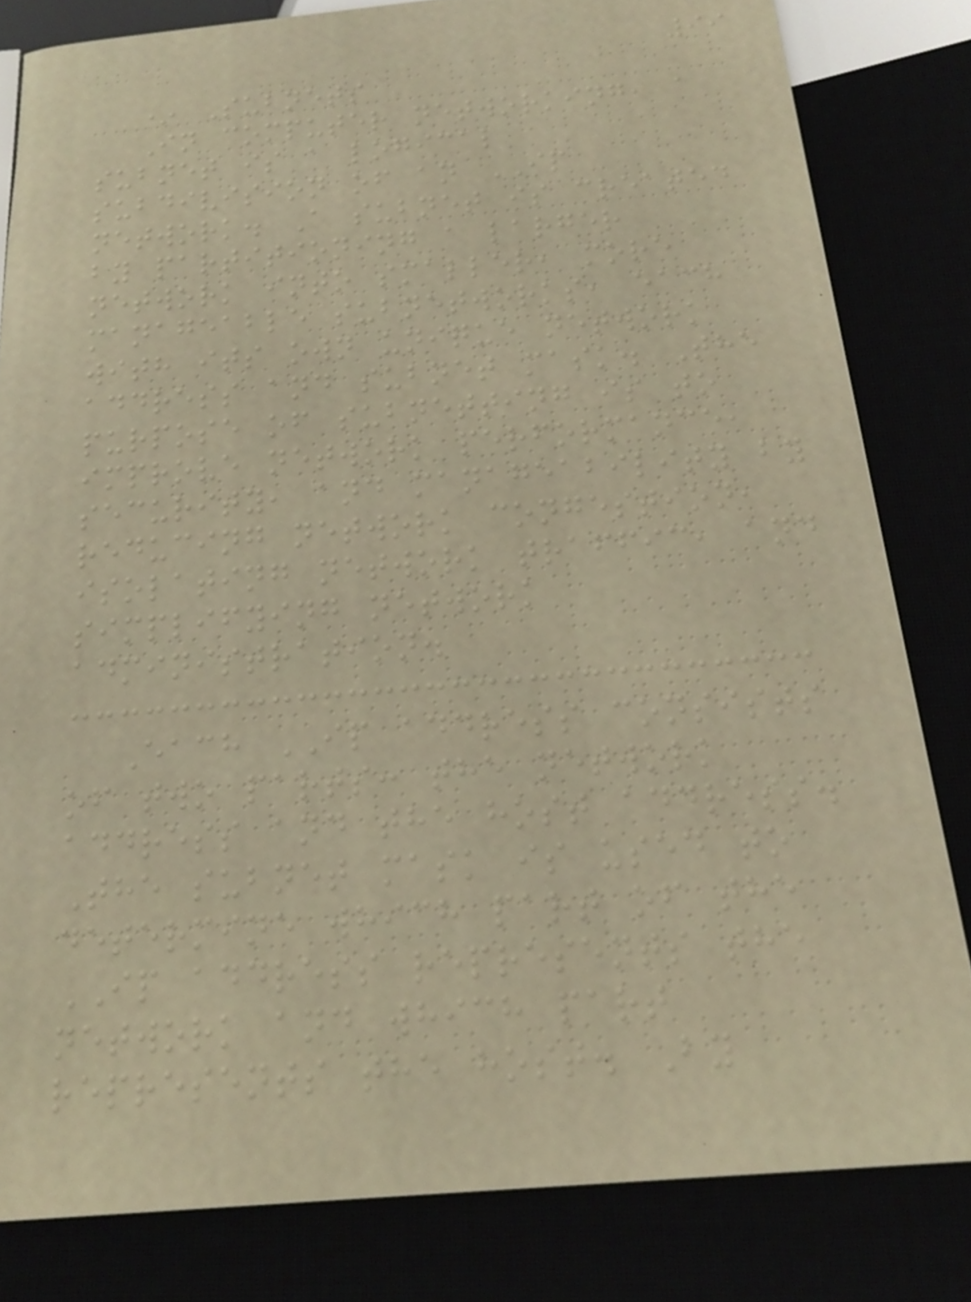99
* Subnets
In computer networking, a
subnet is a logical
subdivision of an IP
network. A subnet is created
by partitioning a larger
network into smaller, more
manageable subnetworks, each
with its own unique network
address and subnet mask. The
purpose of subnetting is to
improve network performance,
security, and manageability by
reducing network congestion,
isolating network traffic, and
simplifying network
administration.
Each IP address consists
of two parts: the network
address and the host address.
The subnet mask is used to
determine which part of the
IP address represents the
network and which part
represents the host. By
